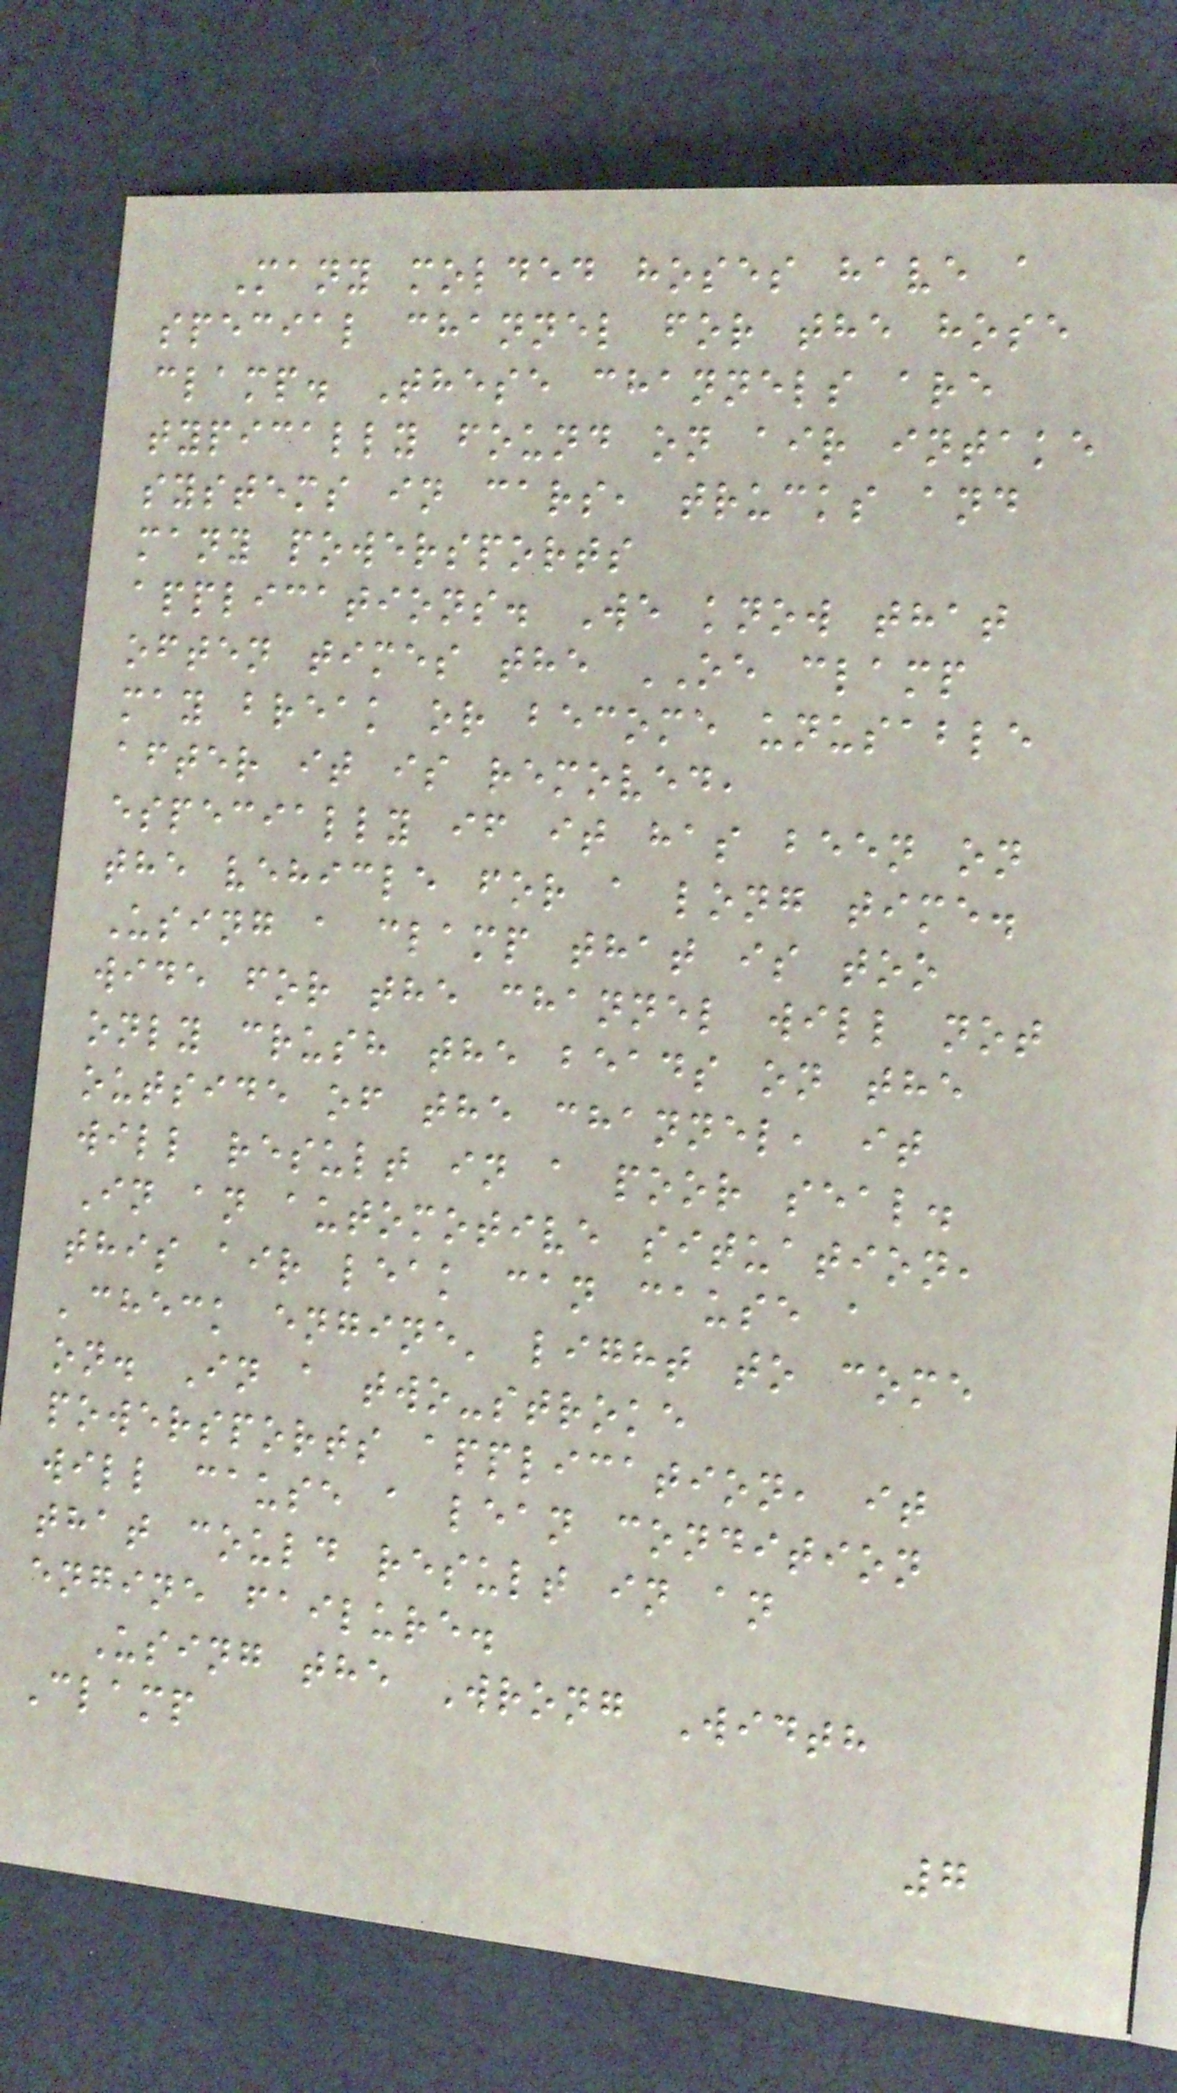Many molded hoses have a
special channel for the hose
clamp. These channels are
typically found on air intake
systems in cars, trucks and
many powersports
applications. We know that
often times the OE clamp
may break or become unusable
after it is removed,
especially if it has been on
the vehicle for a long time.
Using a clamp that is too
wide for the channel will not
only crush the beads on the
outside of the channel, it
will result in a poor seal.
In an automotive situation,
this air leak can cause a
'check engine' light to come
on. In a two-stroke
powersports application, it
will cause a lean condition
that could result in an
engine failure.
Using the Wrong Width
Clamp
7
